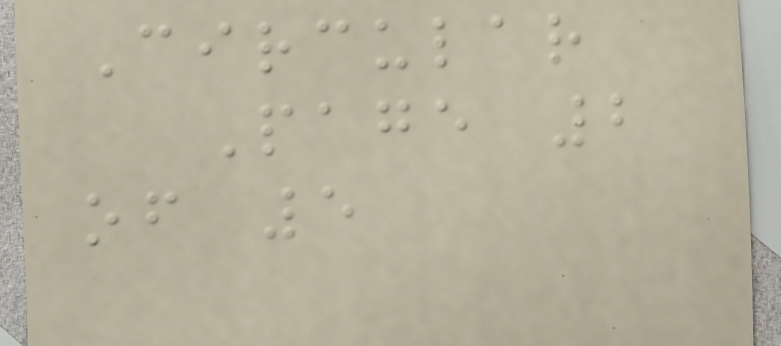Circular
Page 2
of 5
